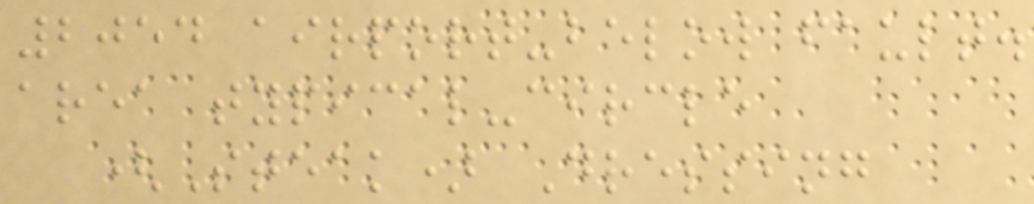2054 airport-below fault.
area typical-circle
(Steak) Dressing
